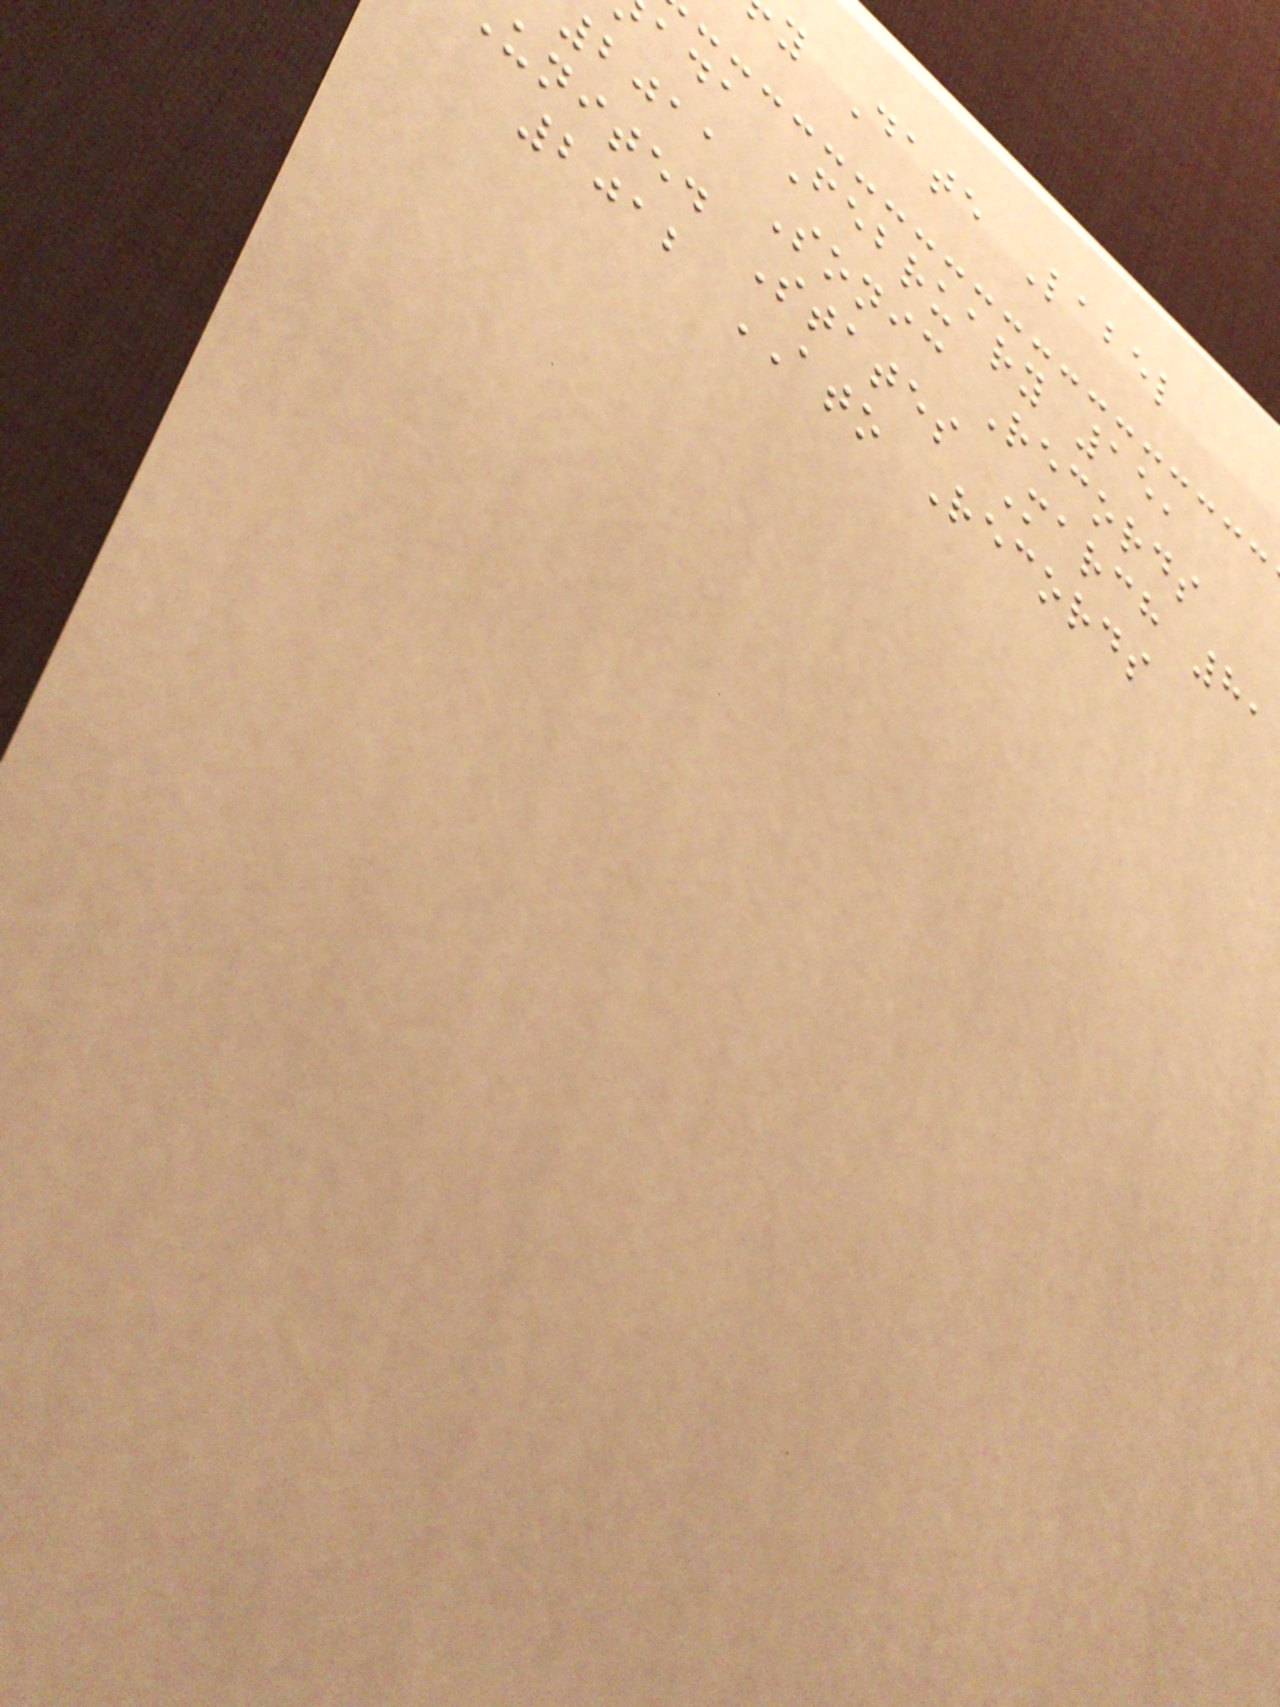y Date Label
ada February 15,
2011 Sonic Records
united States March 8,
2012 ATO Records
